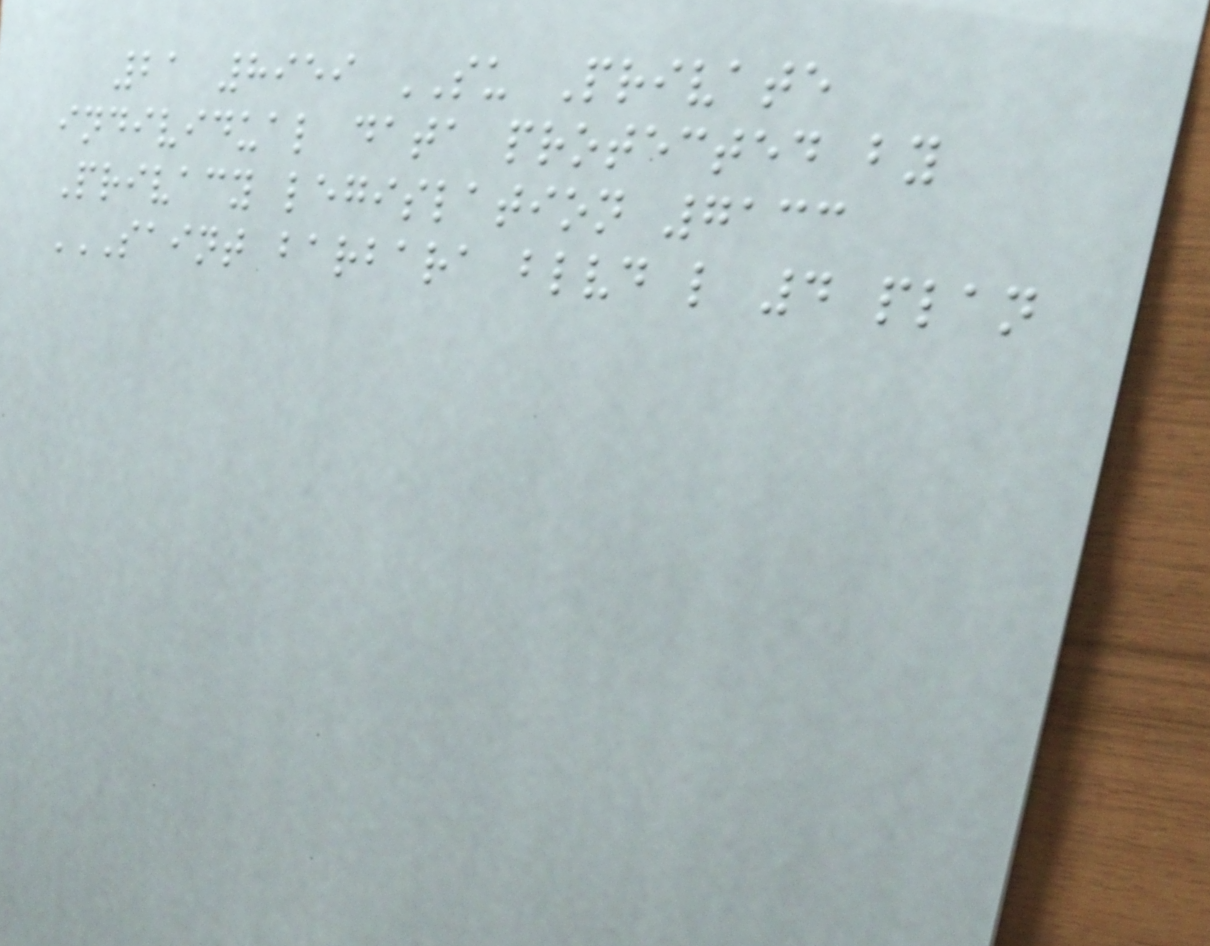21 8959 SU Private
individual data protected by
Privacy legislation 7133
SAINT BARBARA BLVD L 4 PLAN
